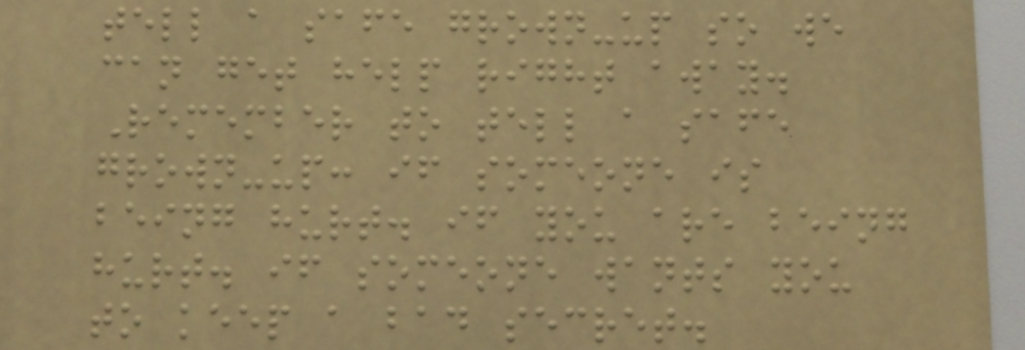tell a safe grown-up so we
can get help right away.
Remember to tell a safe
grown-up: if someone is
being hurt. if you are being
hurt. if someone wants you
to keep a bad secret.
